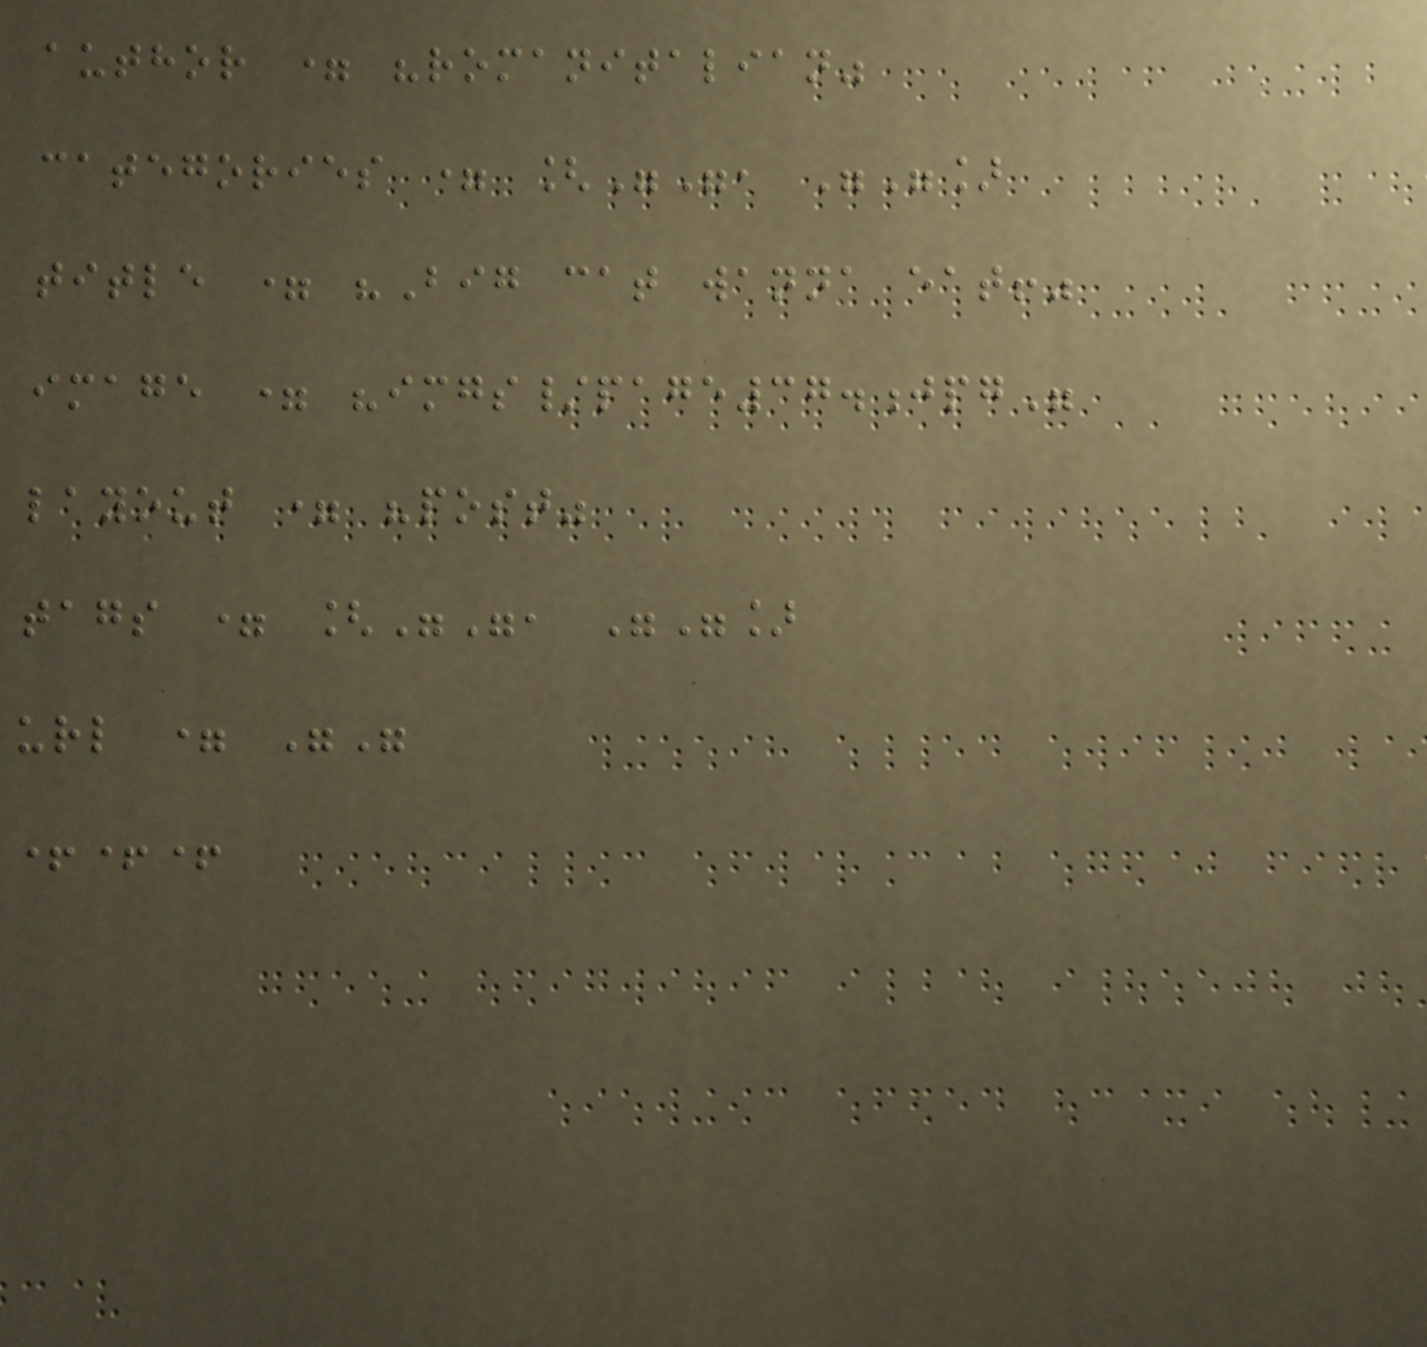author = "romanitalian"
categories = ["", ""]
title = "Big cat wanna eat!"
image = "imgs/page37.jpg"
layout = "post"
tags = ["", ""]
url = ""
+++
